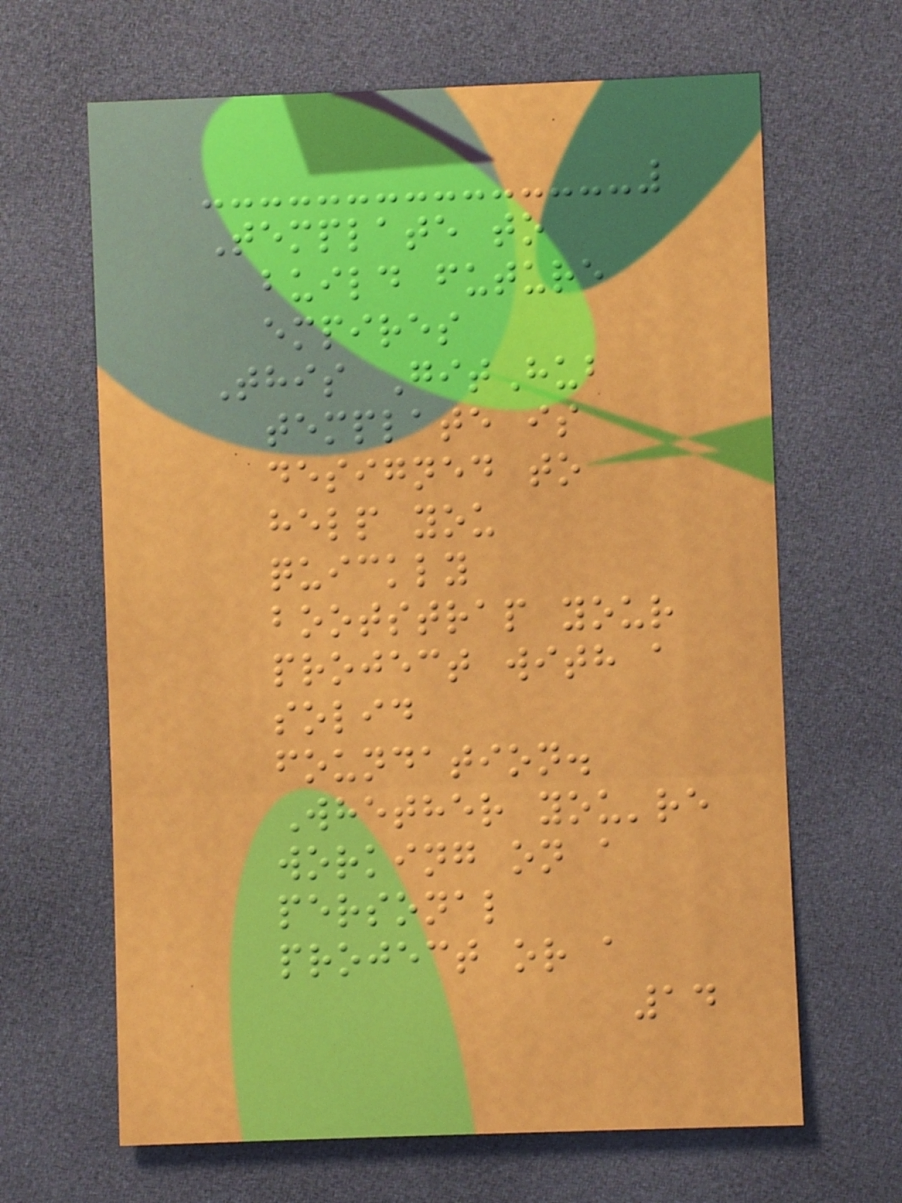Template to
build future
empires
This GitHub
template is
designed to
help you
quickly
bootstrap your
project with a
solid
foundation.
Whether you're
working on a
personal
project or a
14
